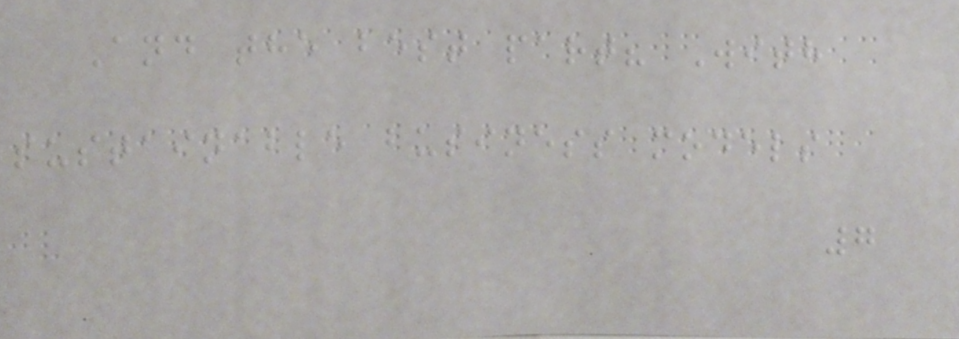And the best part? With
sustainable business models
7
